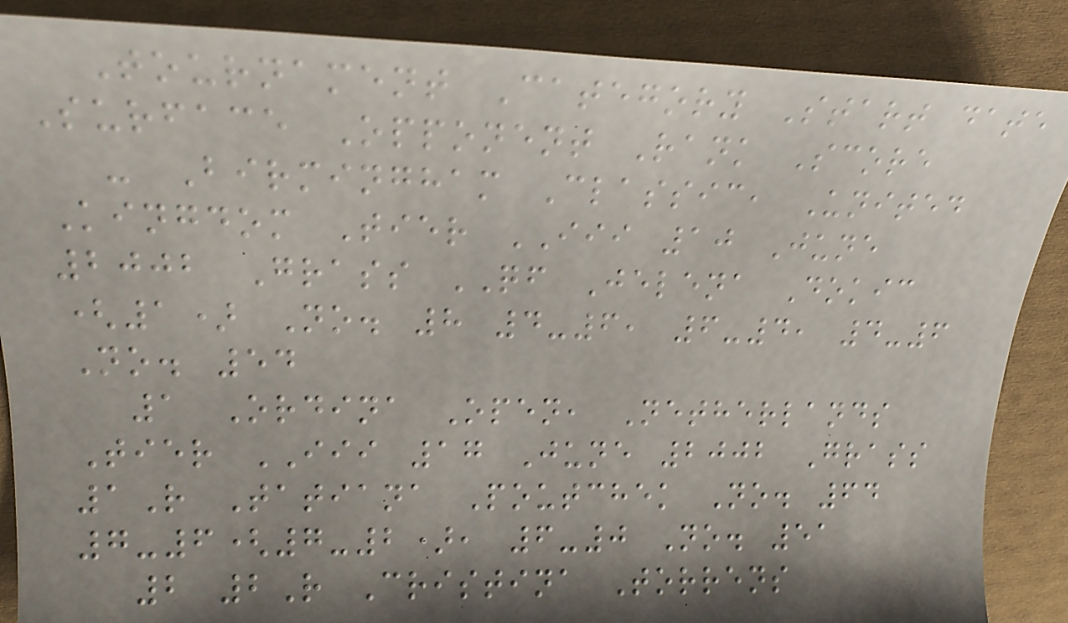Tournament Category Start date
Surface Opponent Rank Score
- Birmingham Classic, United
Kingdom Tier III 10 June
2002 Grass QF Jelena Dokic
(1) No. 8 4-6, 6-4, 4-6
No. 54
1 Ordina Open, Netherlands
Tier III 17 June 2002 Grass
1R Tatiana Poutchek No. 64
7-6(7-2), 6-0 No. 51
2 2R Cristina Torrens
